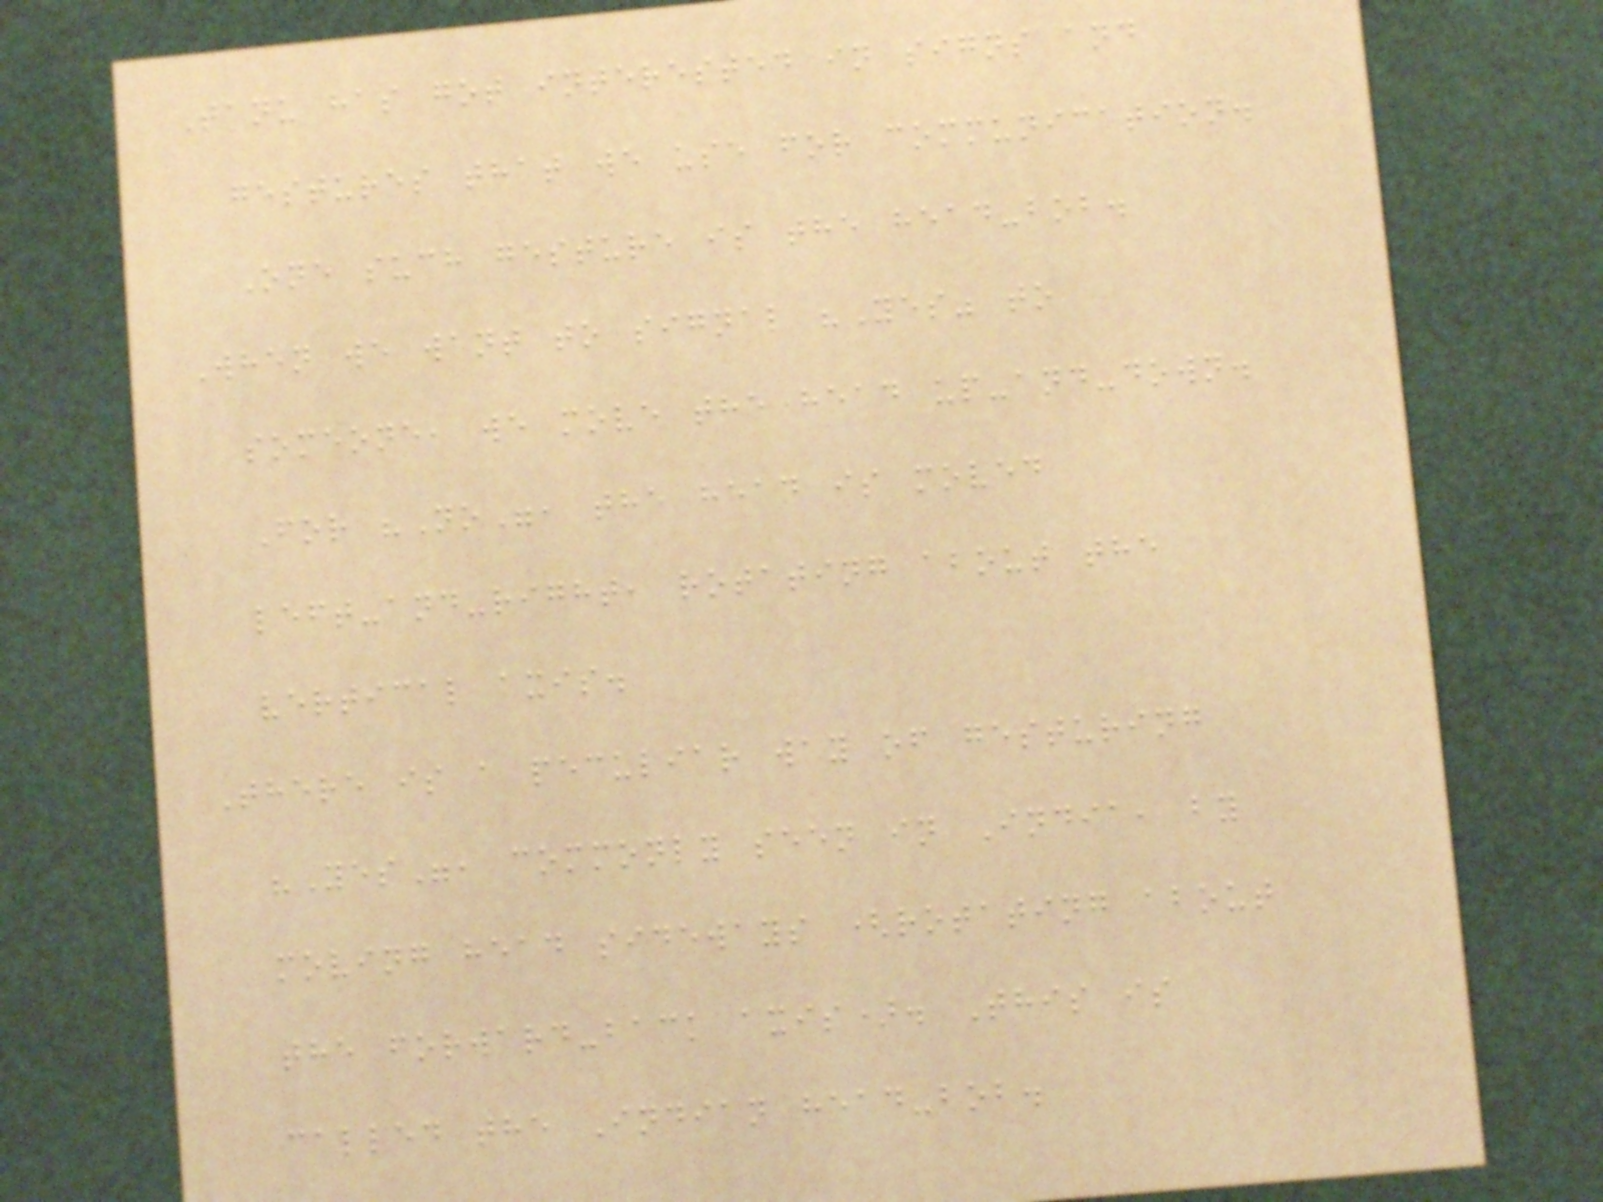Tanu has got interested in signs and
gestures that we use for communication.
One such gesture is the head-bob.
When we want to signal "Yes" to
someone, we move the head up-and-down.
For "No", the head is moved
left-and-right, rotating about the
vertical axis.
There is a peculiar way of gesturing
"Yes", commonly seen in India, by
moving head sideways (rotating about
the forward-back axis). This is
called the Indian head-bob.
